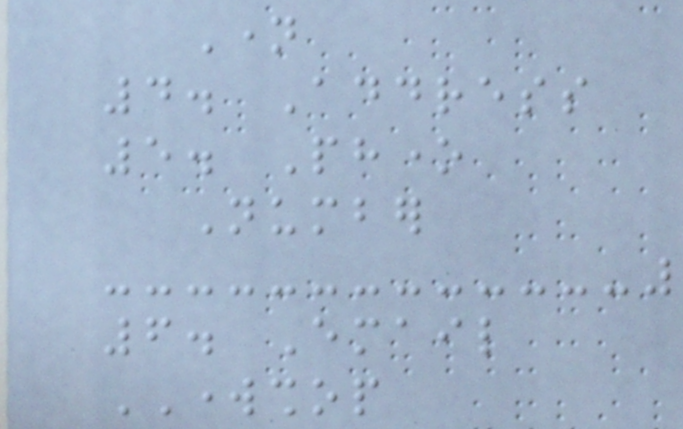Name
4. Address
5. Phone
Number
6. Email
WORKSHOP
